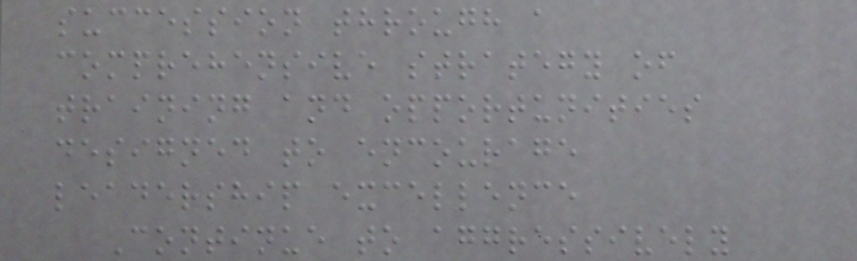succession through a
comprehensive strategy of
training and opportunities
designed to encourage
leadership excellence
Continue to aggressively
